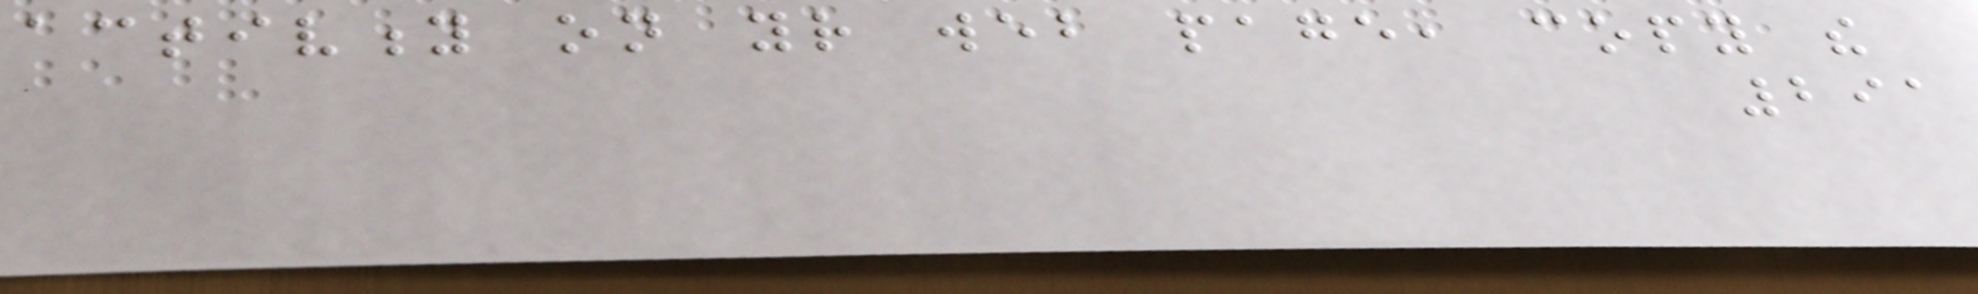activity on your web page, copy the
291
